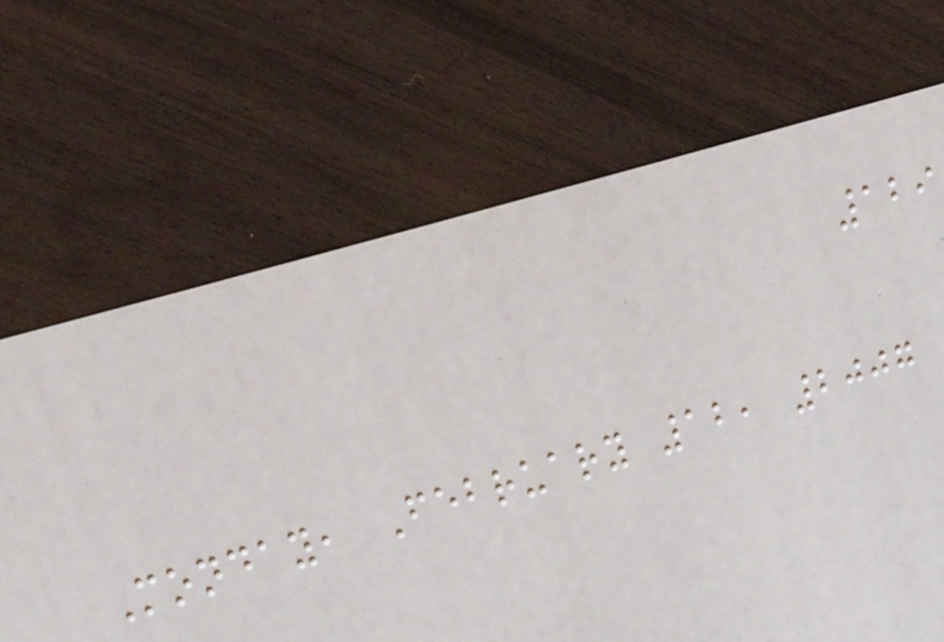129
Monday, February 12, 2007
